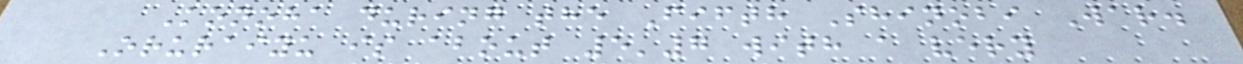Konoha during the Fifth Shinobi War.
Oruraiyu is about 5'7 with a very
